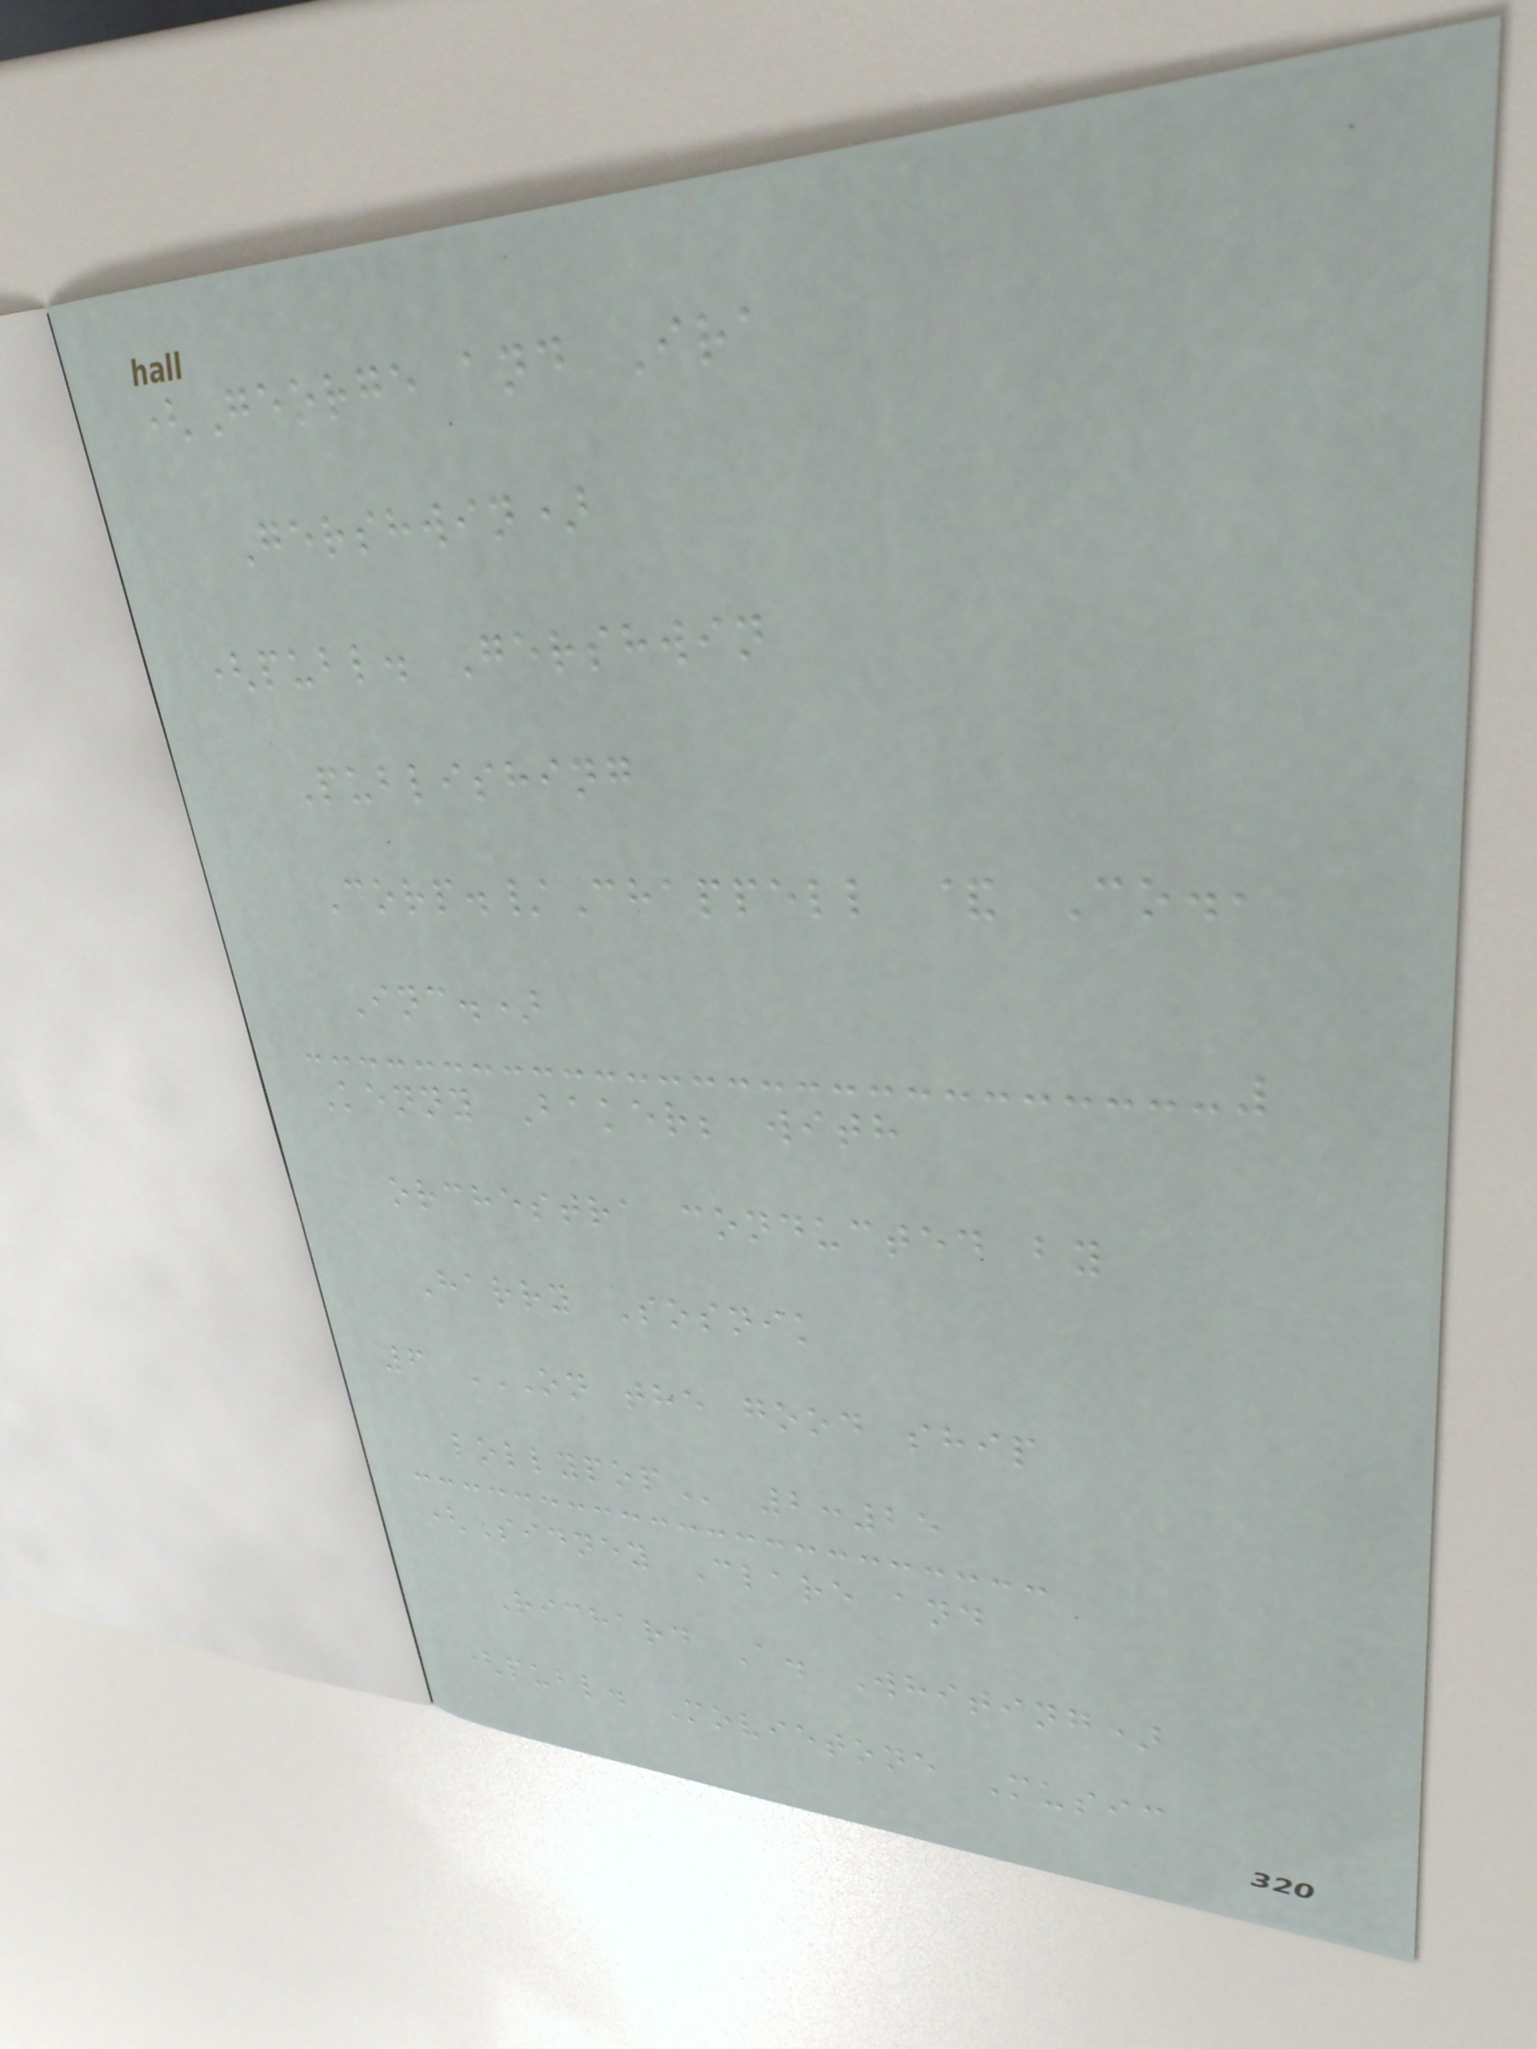(George and Ira
Gershwin)
(publ. Gershwin
Publishing
Corp./Chappell & Co.,
Inc.)
Kenny Baker; with
orchestra conducted by
Harry Sosnik
6 ON THE GOOD SHIP
LOLLYPOP 2:25
(Sidney Clare and
Richard A. Whiting)
(publ. Movietone Music
